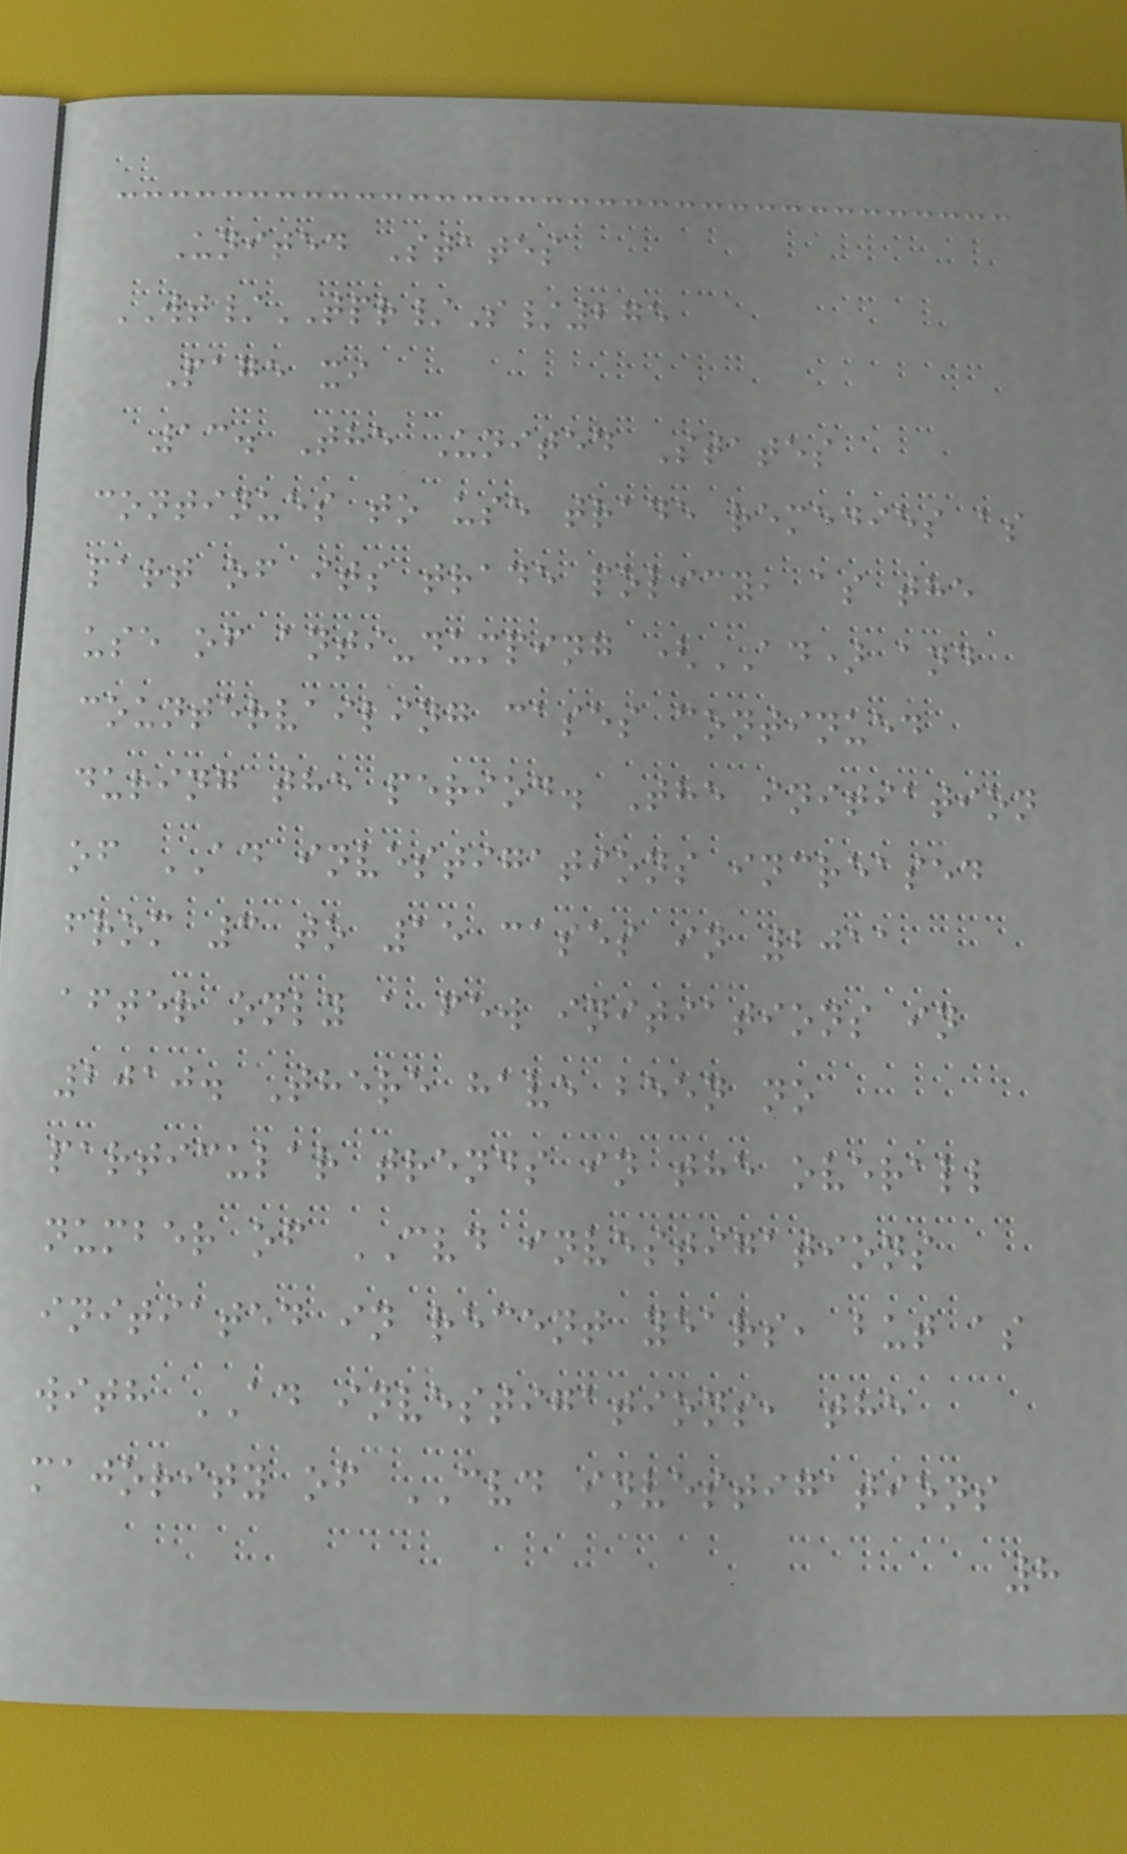United States
WT/TPR/S/275
Page xi
13. The United States
continues to use trade remedies as
part of its trade policy, as the
use of anti-dumping (AD) and
countervailing cases continued
during the period. The initiation
of AD investigations increased
from 3 to 15 cases in 2011
after only a few initiations in
2010. There have been no
particular trends in the overall
number of CVD investigations
initiated in recent years, but as
with AD investigations, the
majority of CVD investigations
8
